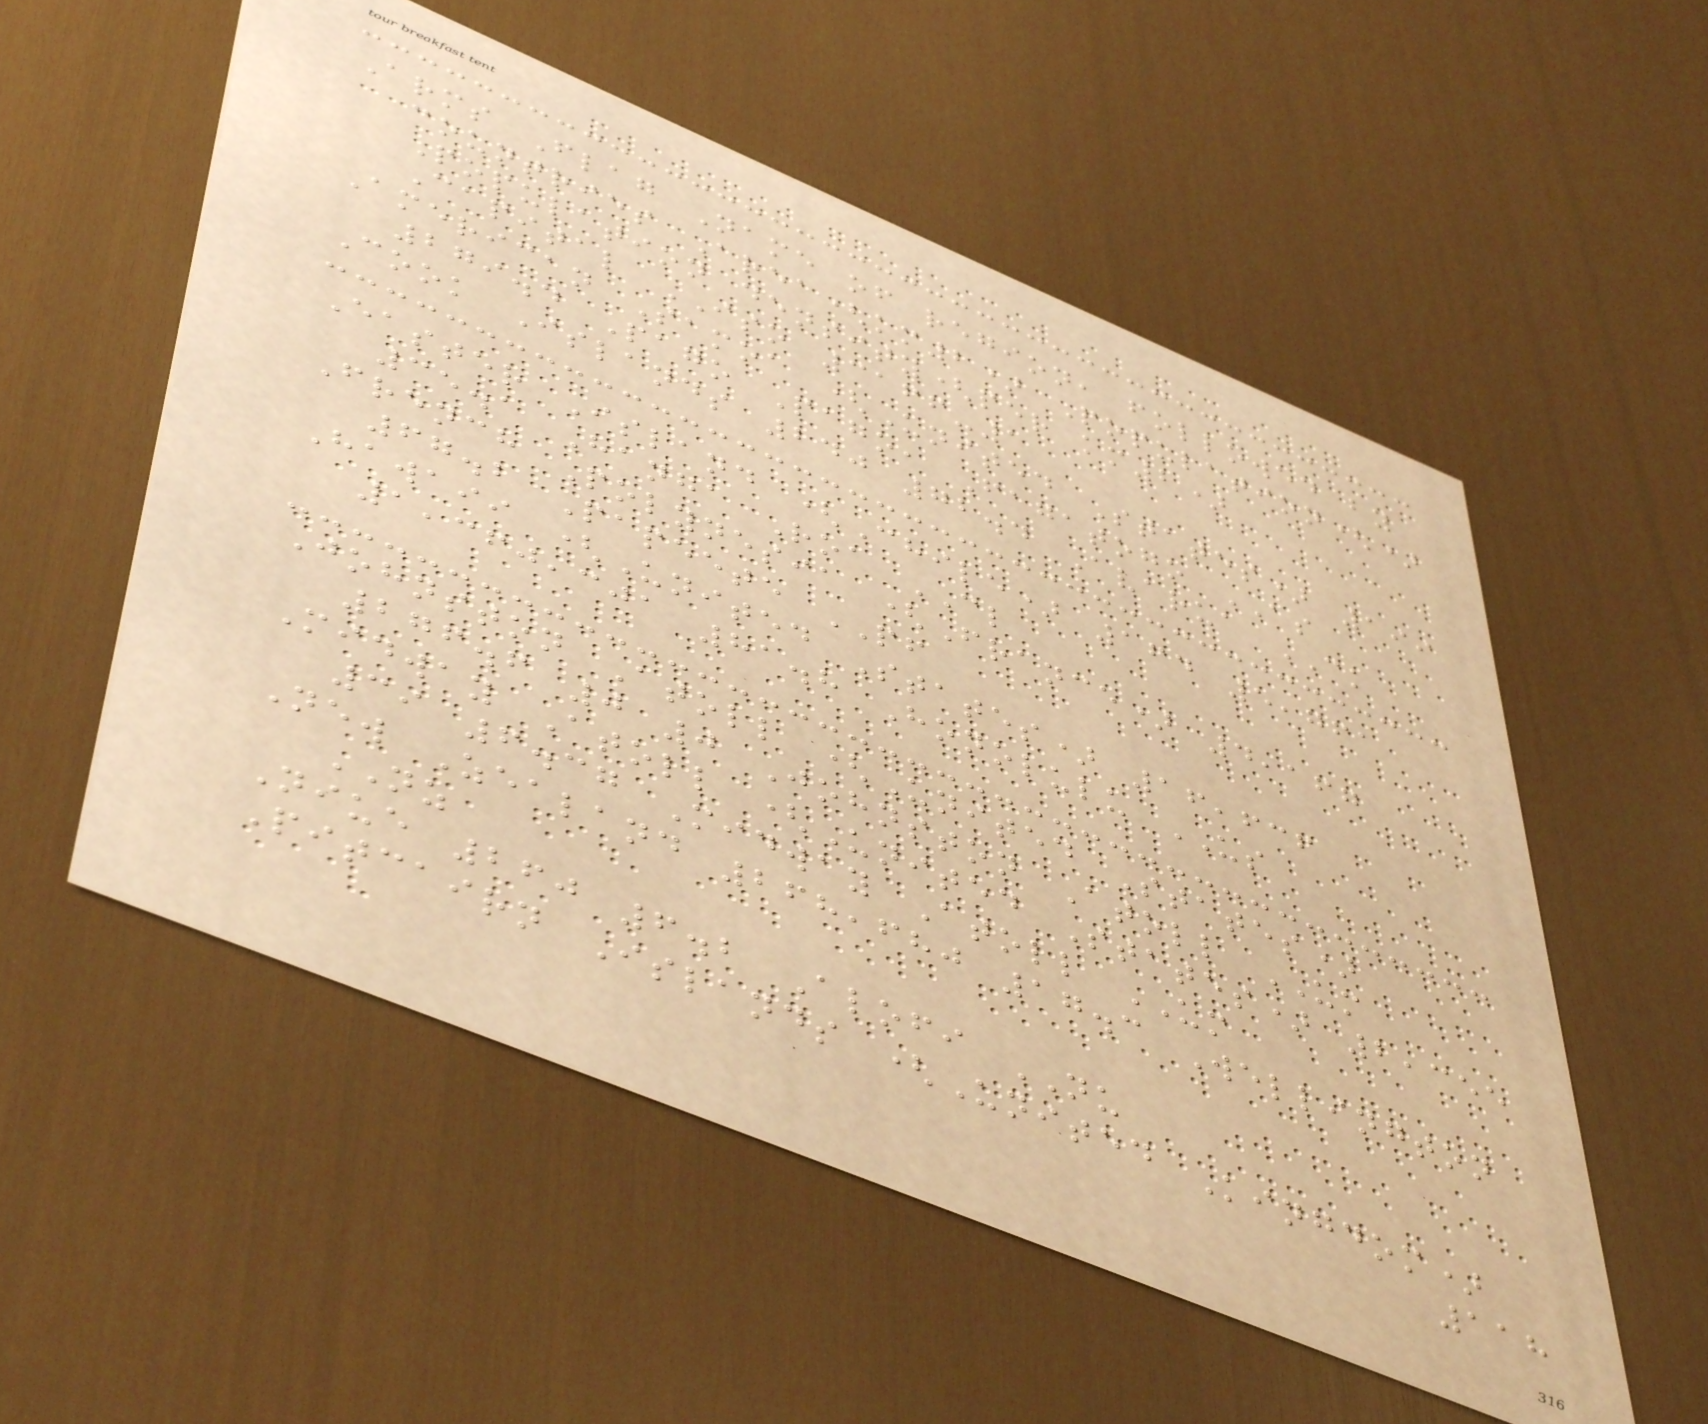Arms Flag Name of region, followed by
countries Area(km2) Population()
Population density(per km2)
Capital ISO 3166-1
American Samoa (United States) 199
279.4 Pago Pago, Fagatogo AS
Cook Islands 240 72.4 Avarua CK
Easter Island (Chile) 164 5,761
35.1 Hanga Roa CL
French Polynesia (France) 4,167
67.2 Papeete PF
Hawaii (United States) 16,636
1,360,301 81.8 Honolulu US
Johnston Atoll (United States)
276.6 0 0 Johnston Atoll UM
Midway Atoll (United States) 2,355
39 6.37 Midway Atoll UM
New Zealand 268,680 17.3 Wellington
NZ
Niue 260 6.2 Alofi NU
Pitcairn Islands (United Kingdom)
118
